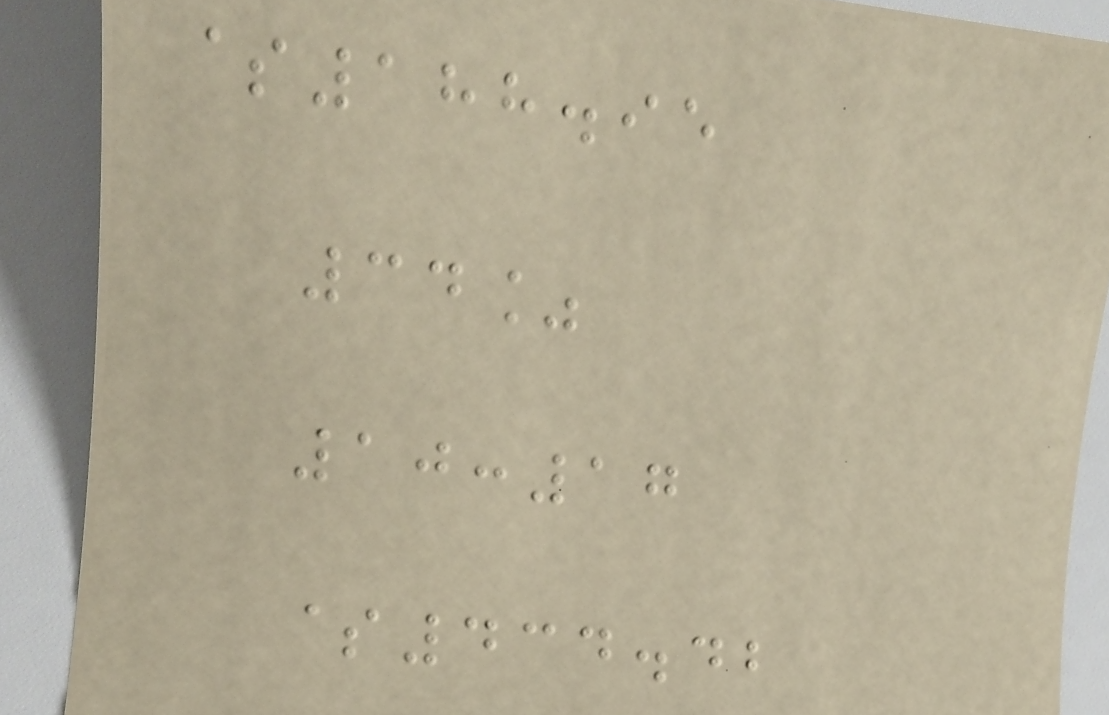$188.95
34%
10:17
$434.42
